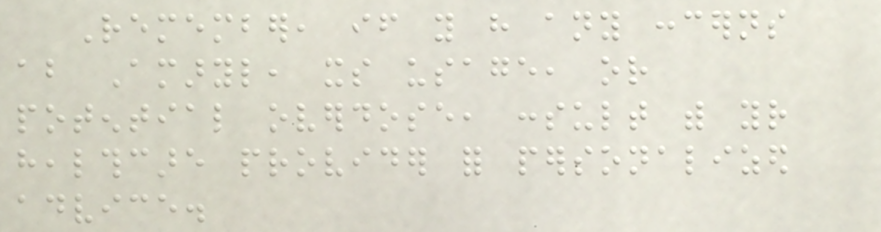Remember, if you have any concerns
about Amaryl, its usage, or
potential overdose, consult with your
healthcare provider for personalized
advice.
